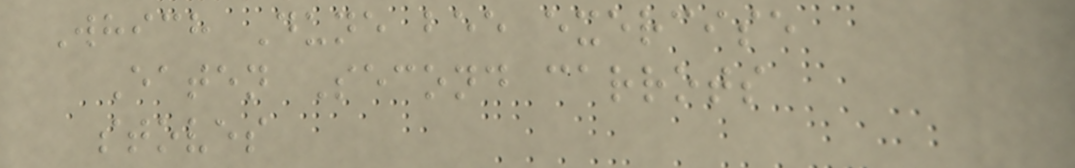Which Dune bee exercise
Eaten Second carrots
stoves
